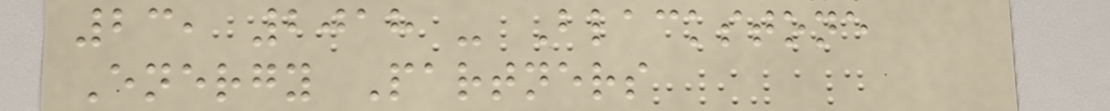23, 2018 - Blackstone
Energy Partners
